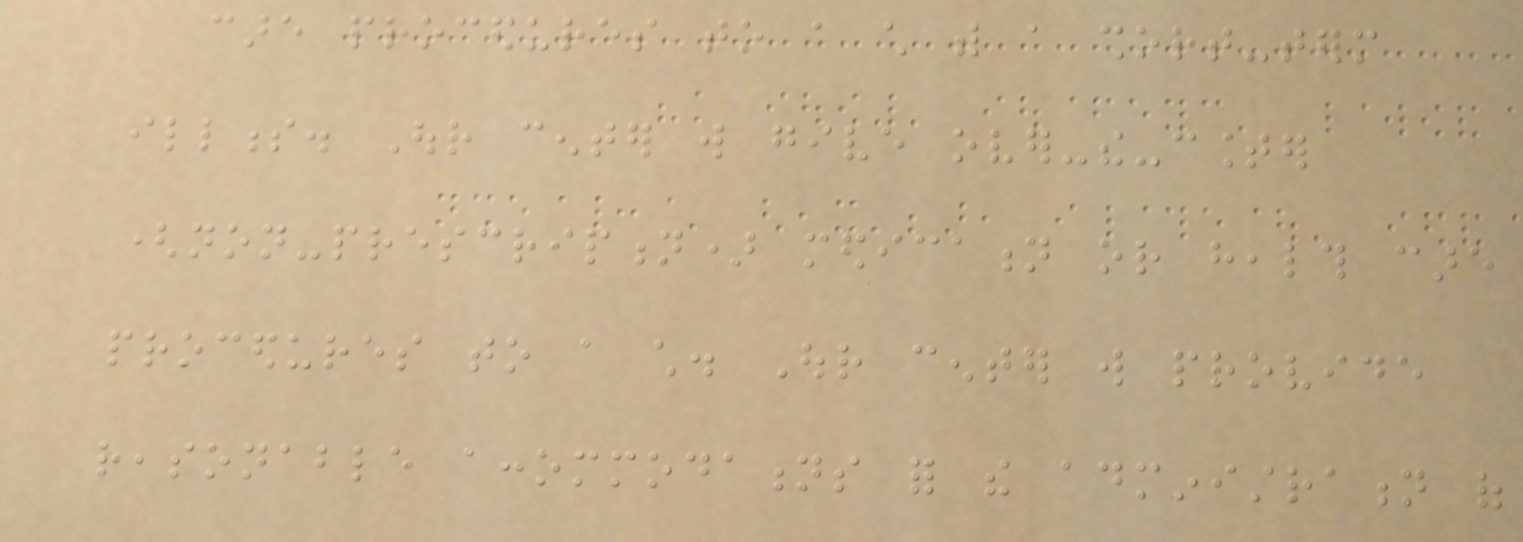care procedures to a child with a short-term
illness. Our center will give over-the-counter
(non-prescription) medication or health care
procedures to a child. Our center will provide
reasonable accommodations for the administration of
